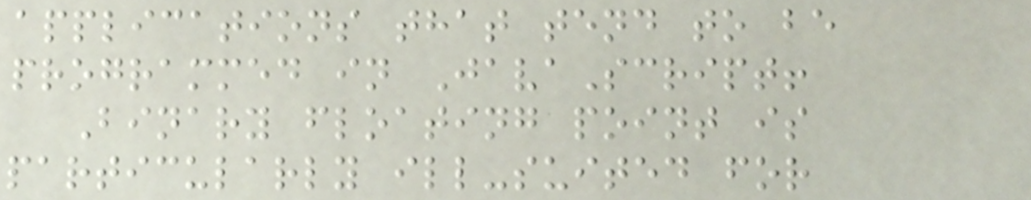applications that tend to be
programmed in JavaScript!
Binary floating point is
particularly ill-suited for
